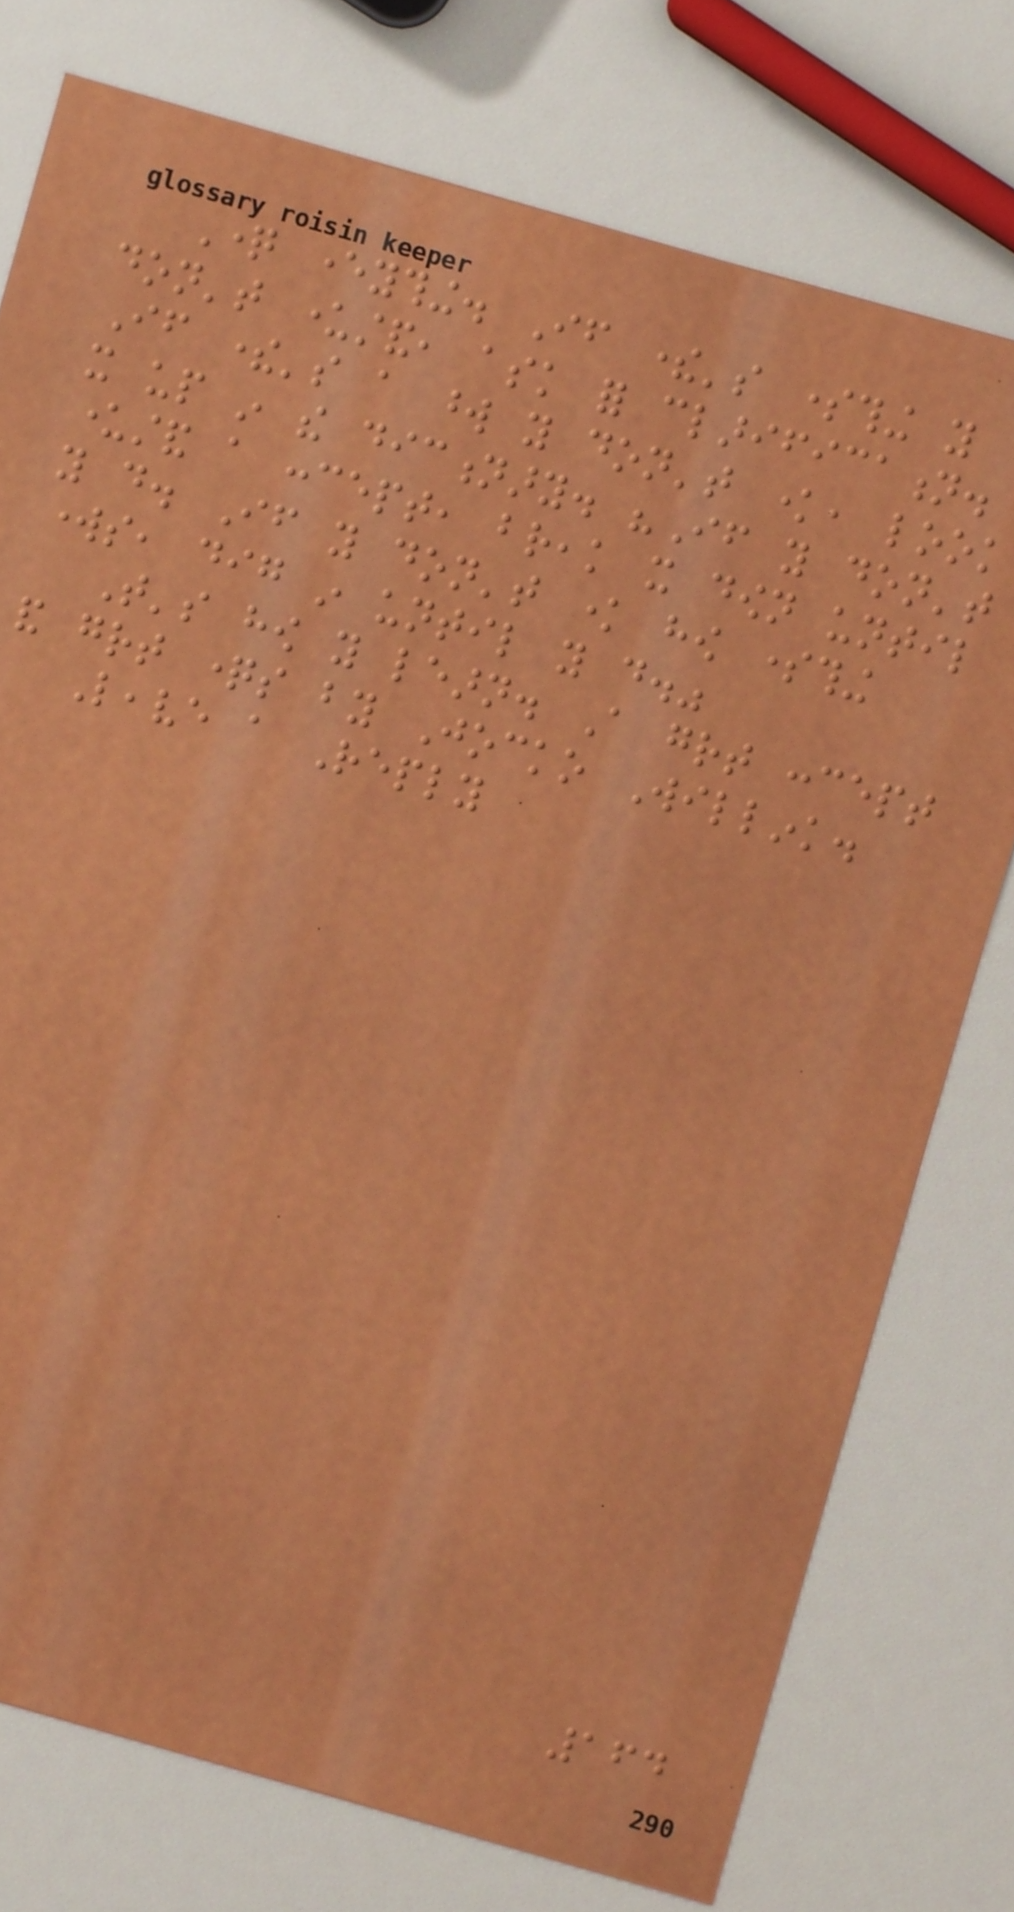Question everything. If there's something you
don't understand, ask for clarification.
If there's a word you don't know, look
it up in the dictionary. "If you don't
understand a concept, break it down until
you do. If you don't know how something
works, dig in until you do."
That's how you learn. A great concept
and great questions by Jocko Willink.
Leave a Reply
164
